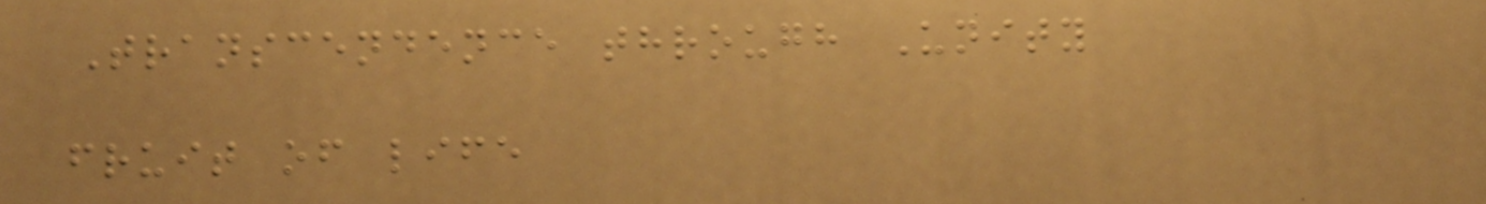Transcendence through Unity
fruit of life
